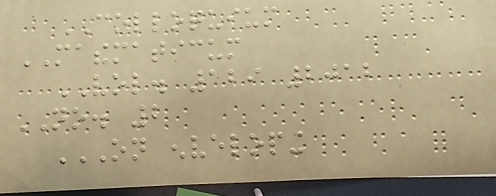COLLOQUIUM
MATHEMATICUM
VOL. 129 2012
NO. 2
ON ENVELOPING
